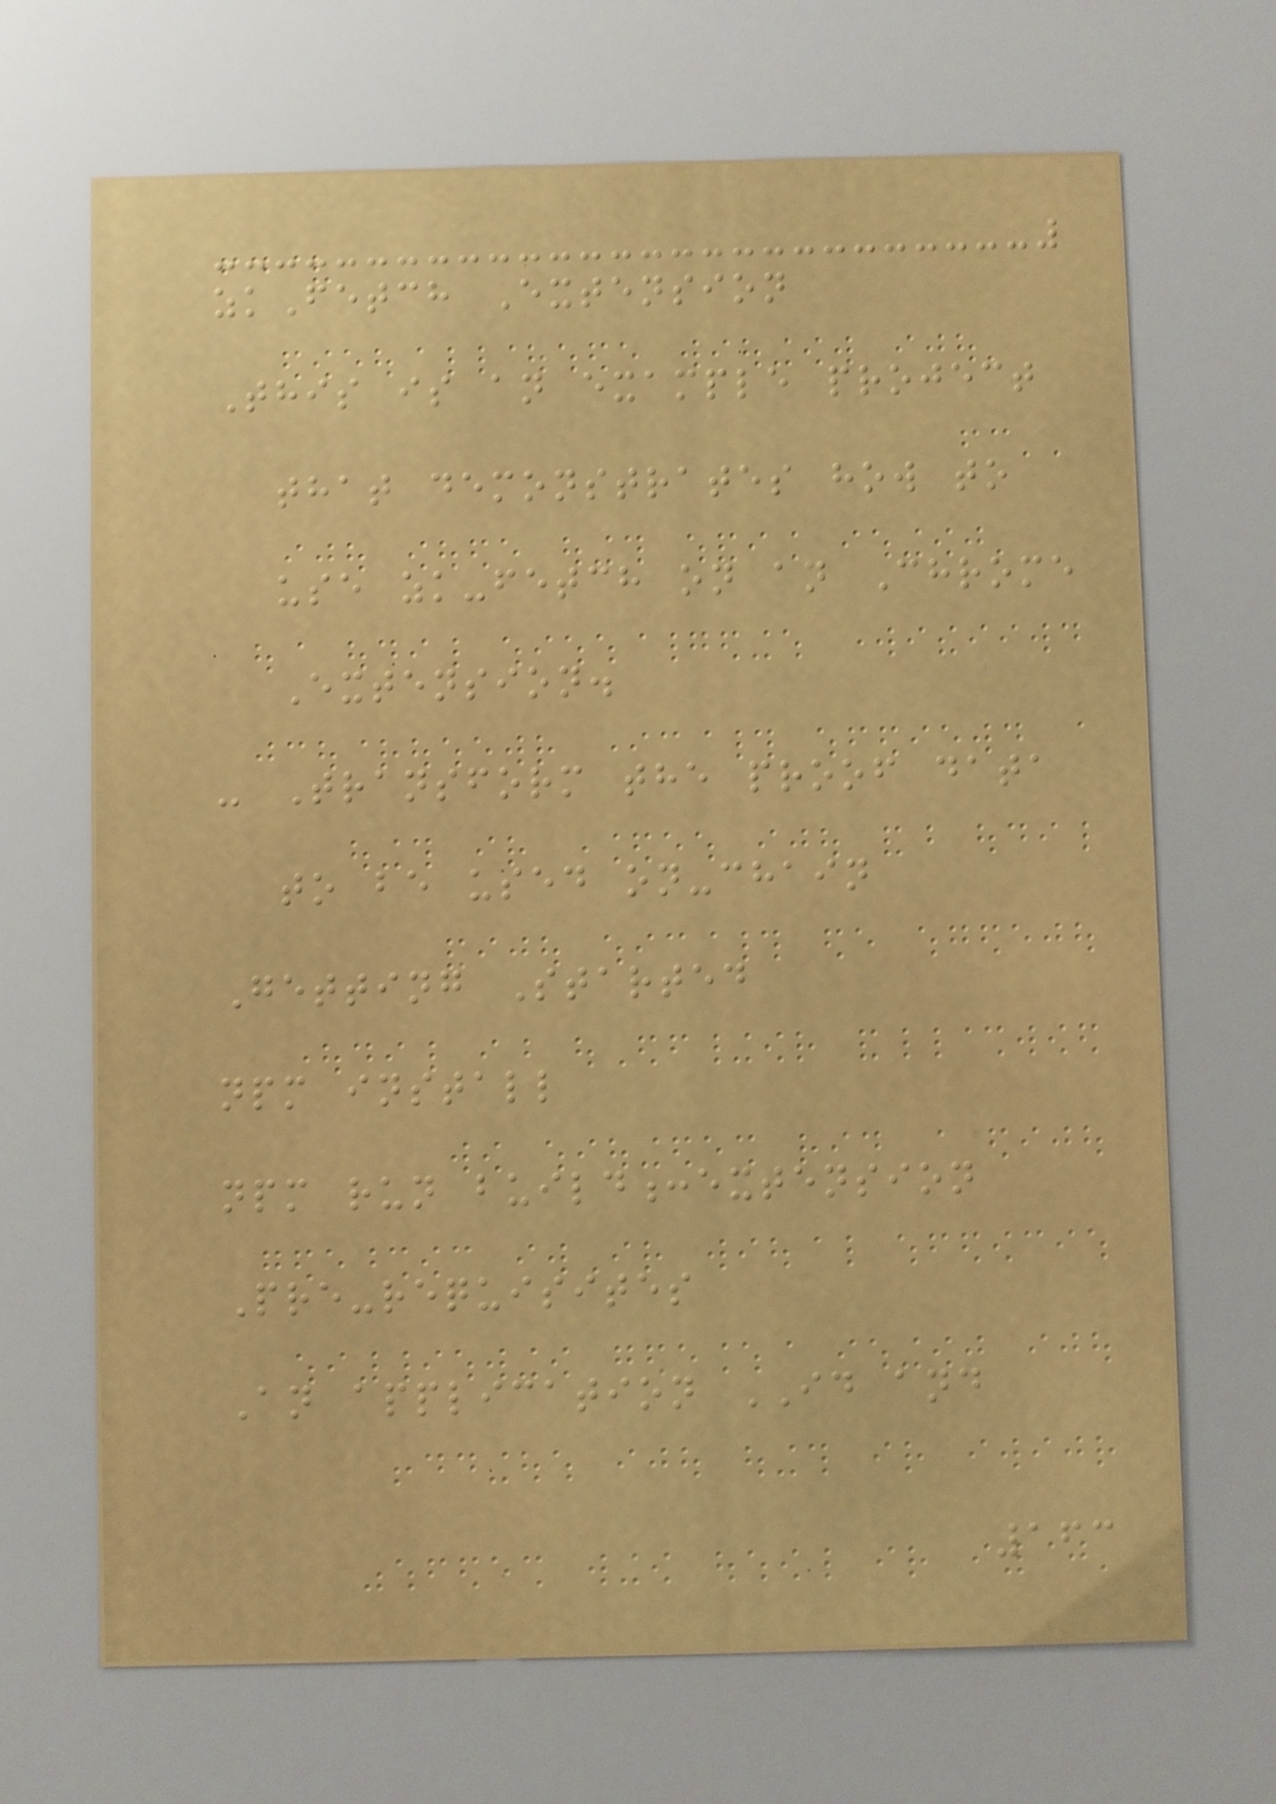zkFetch Extension
This is an example project
that demonstrates how to
use zk-fetch on an Chrome
Extension.
- Transform the proof data
to be used on-chain
Getting Started
npm install
npm run build:extension
Pre-requisites
An application ID and
163
